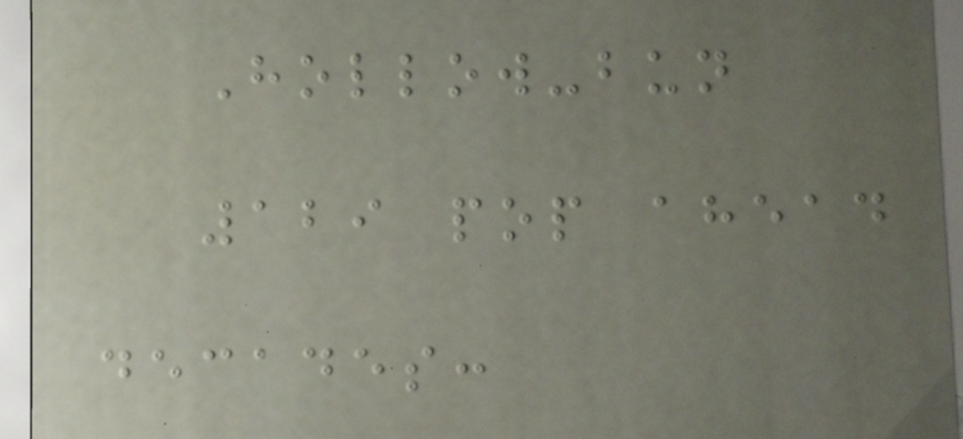Hollow-bun
129 pop ahead
decades:
